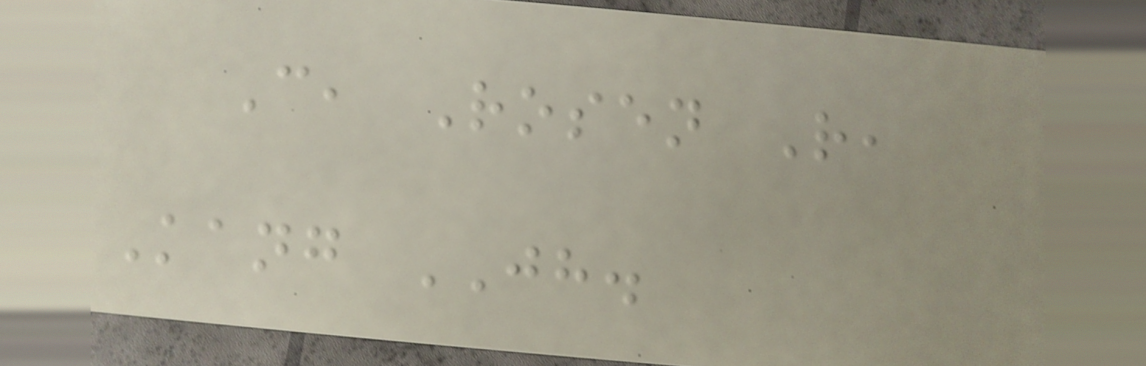C, Rosen R,
Kang JH.
